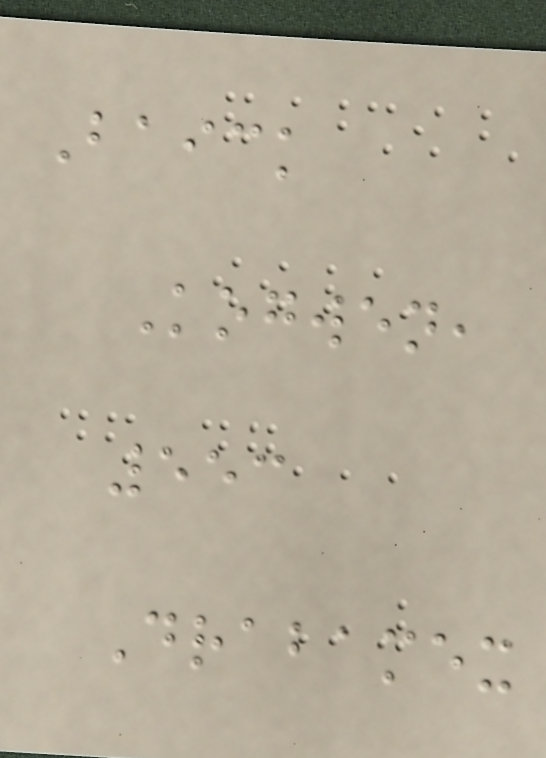Baick
Kogwen,
553
Drabamex
